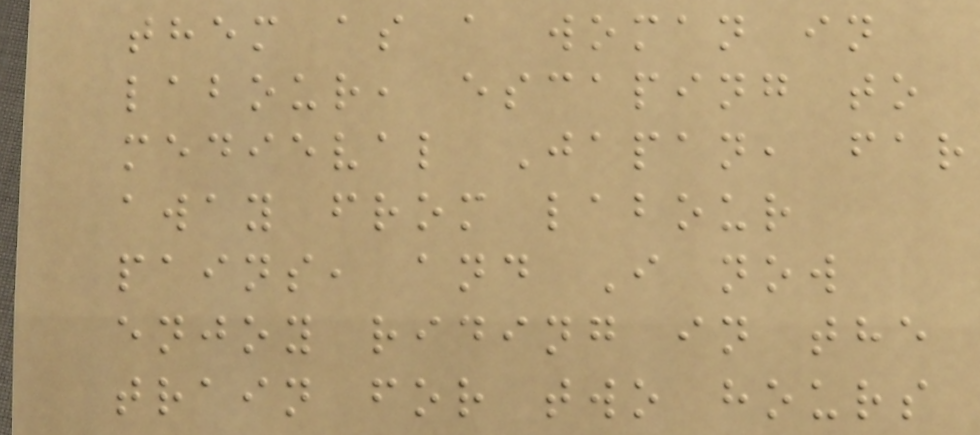them as a woman in
labour, escaping to
medieval Japan, far
away from labour
pains, and I now
enjoy riding in the
train for two hours
